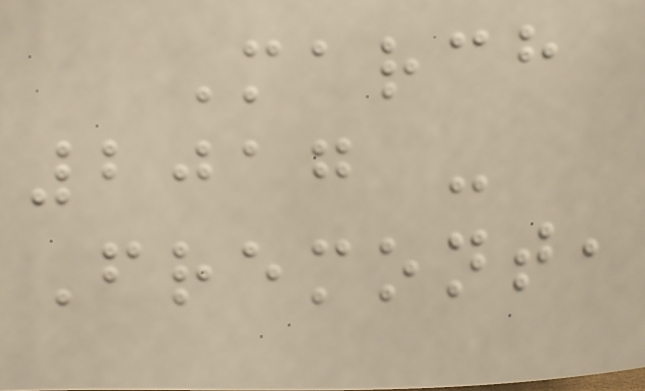March
2017 -
Fremont,
